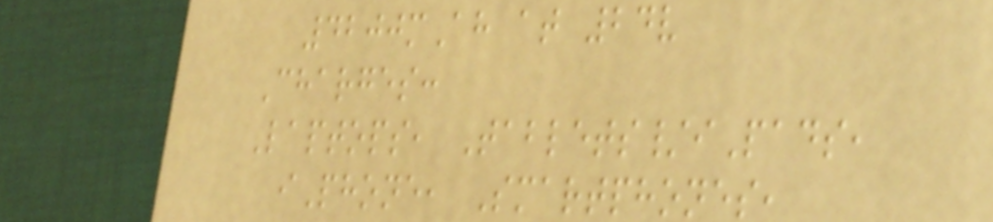4200mAh at 24v
Charges:
Laptops, Tablets/iPads,
iPhone, Smartphones,
